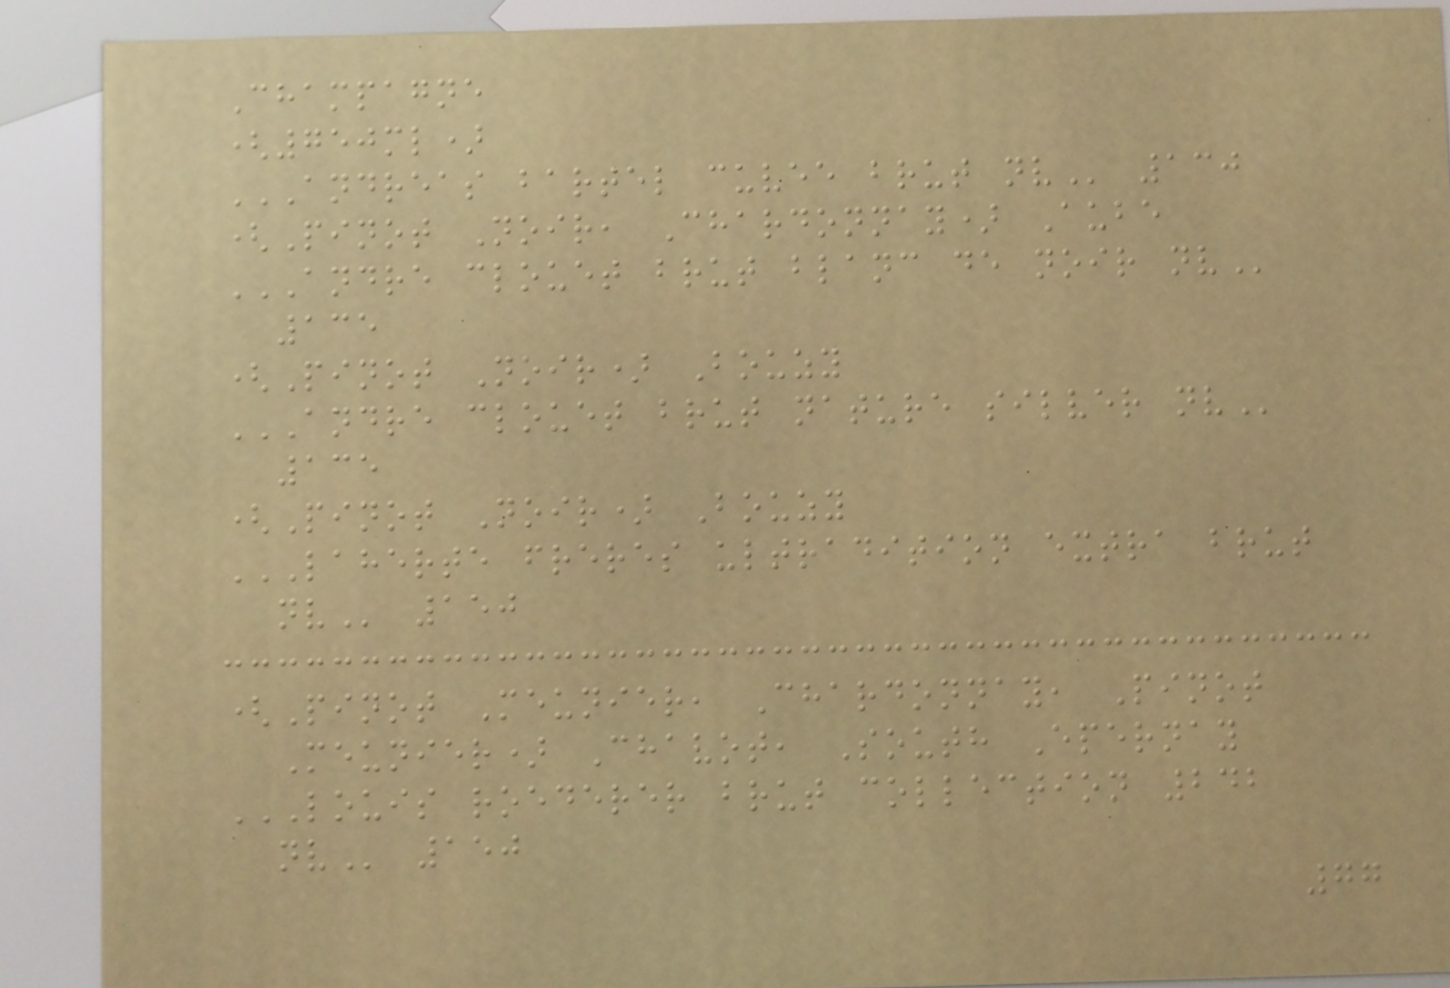Champagne
(750ml)
ANDREAS BARTEL CUVEE BRUT NV 130
(Pinot Noir, Chardonnay) Aube
ANDRE CLOUET BRUT BLANC DE NOIR NV
135
(Pinot Noir) Bouzy
ANDRE CLOUET BRUT NATURE SILVER NV
135
(Pinot Noir) Bouzy
LAHERTE FRERES ULTRADITION EXTRA BRUT
NV 150
(Pinot Meunier, Chardonnay, Pinot
Meunier) Chavot, South Epernay
LOUIS ROEDERER BRUT COLLECTION 242
NV 150
77
